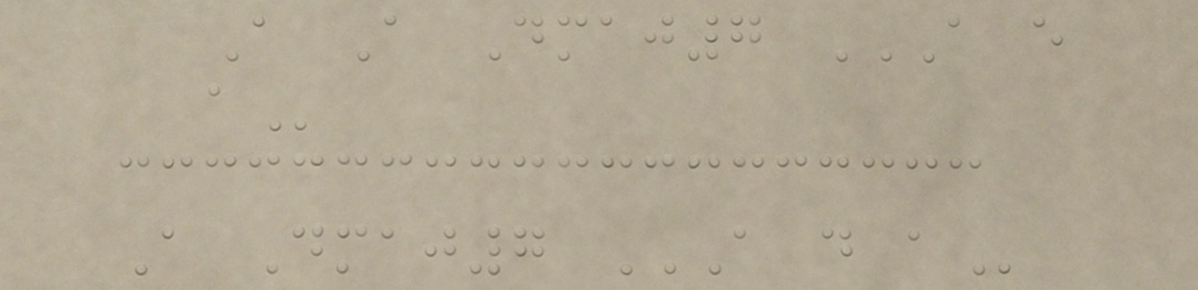A A Dmaj7 A E
A
A Dmaj7 A D A
